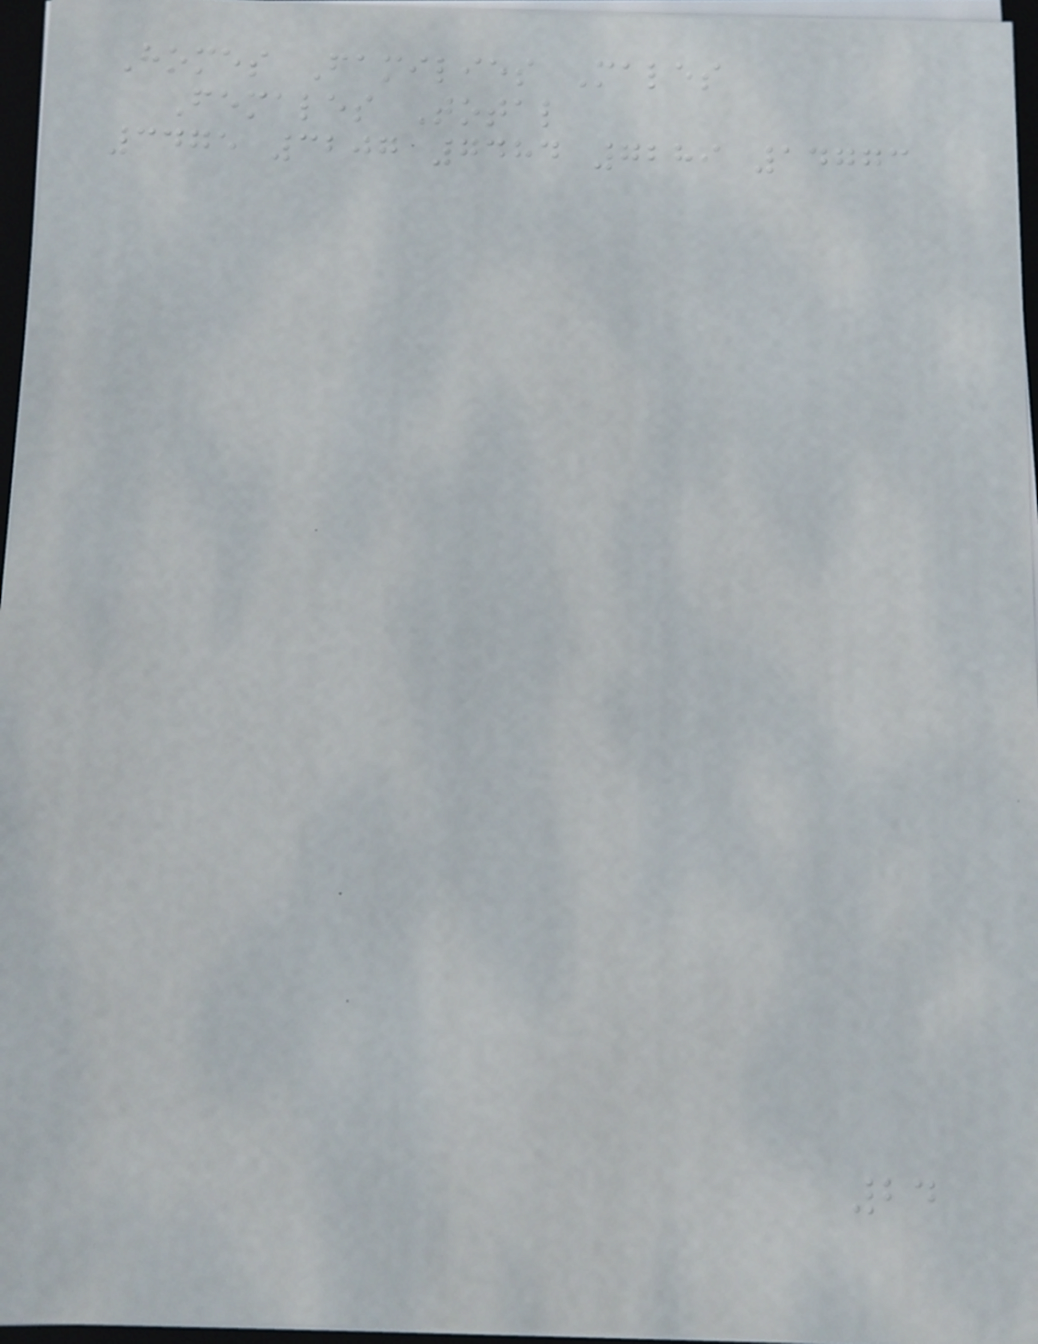Homes Families Males
Females Total
3475 3207 7484 7289 14773
24
